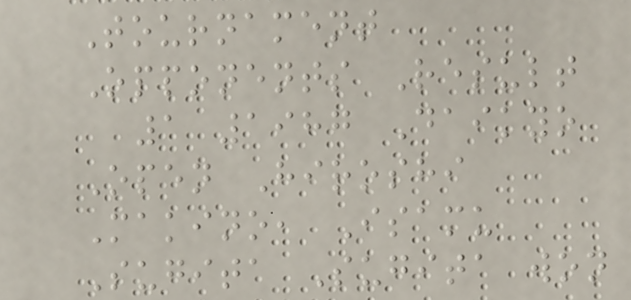Tournament
Opponents Result
1 1987 Daikyo
Open Hiroshi
Makino, Isamu
Sugita Sugita won
